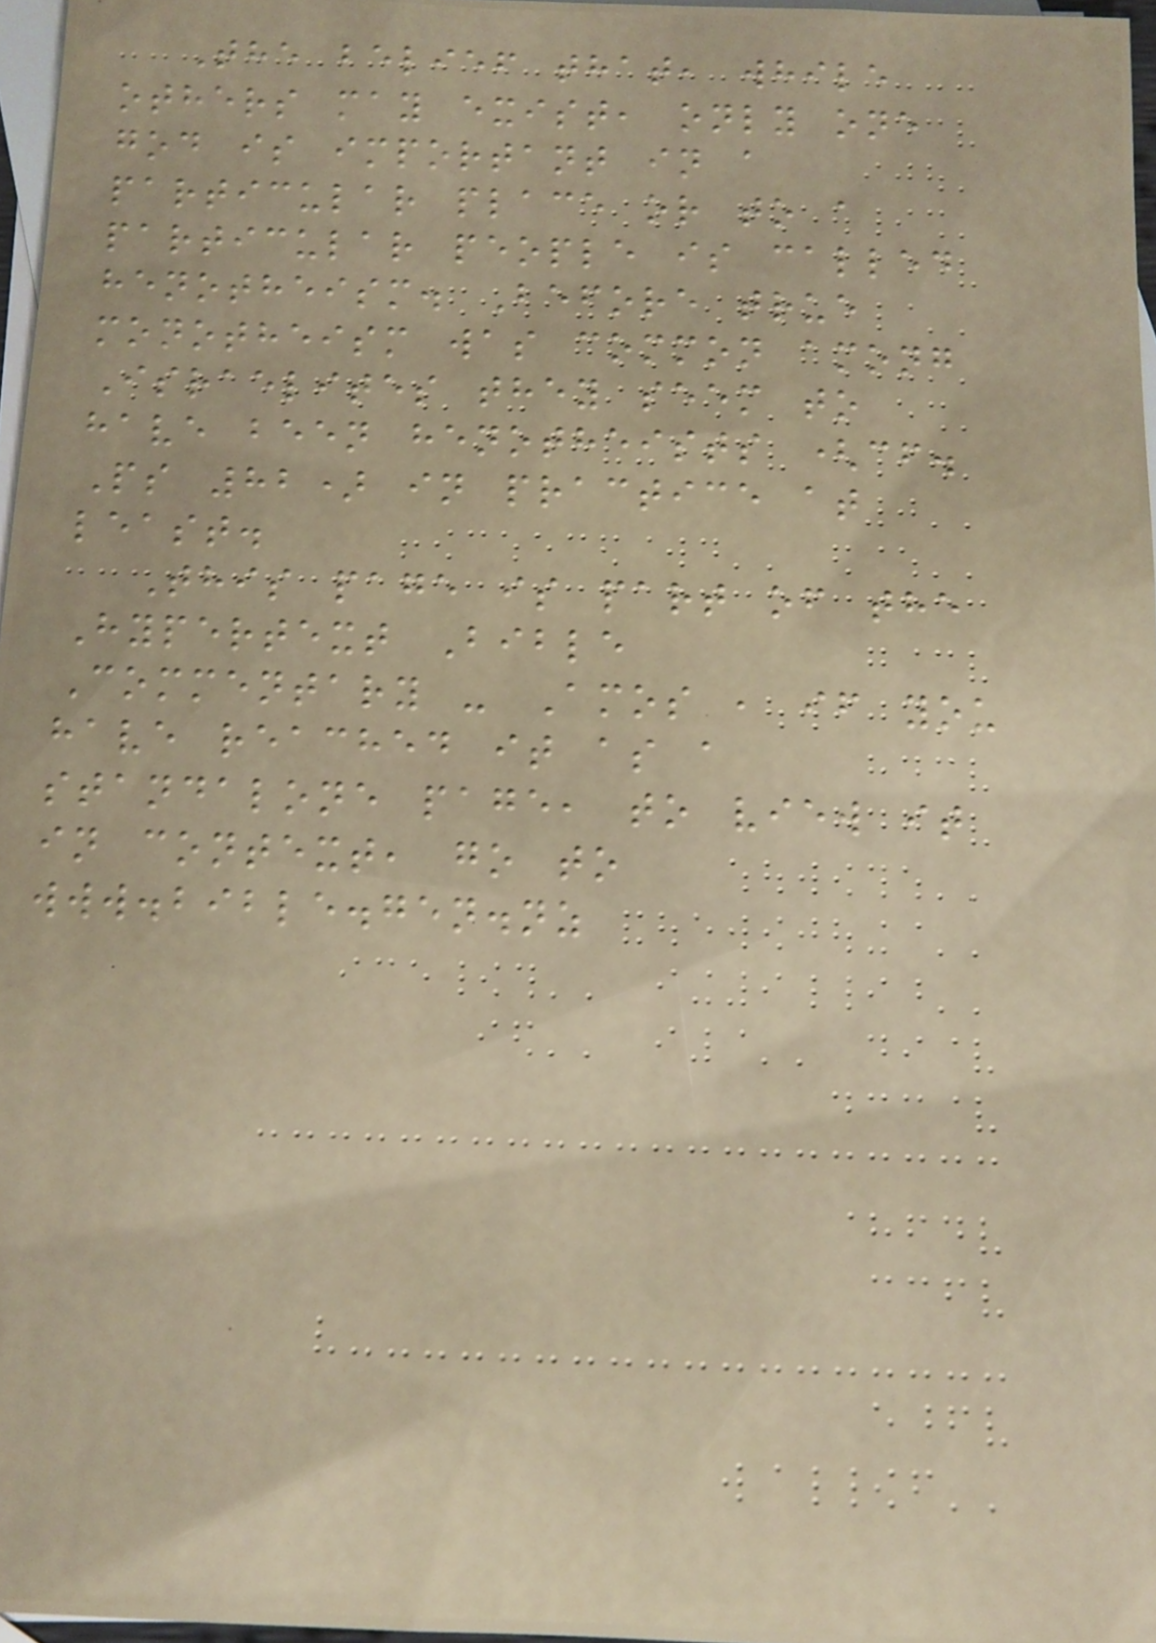The belief that, while
others may exist, only one
god is important in a
particular place or to a
particular people is called
henotheism. Before true
monotheism was common among
Israelites they seem to
have been henotheists (cf.
Ps 82) in practice at
least.
This page is part of the
Hypertext Bible
Commentary - Amos , if you
have reached it as a
standalone page, to view it
in context, go to
www.bible.gen.nz
